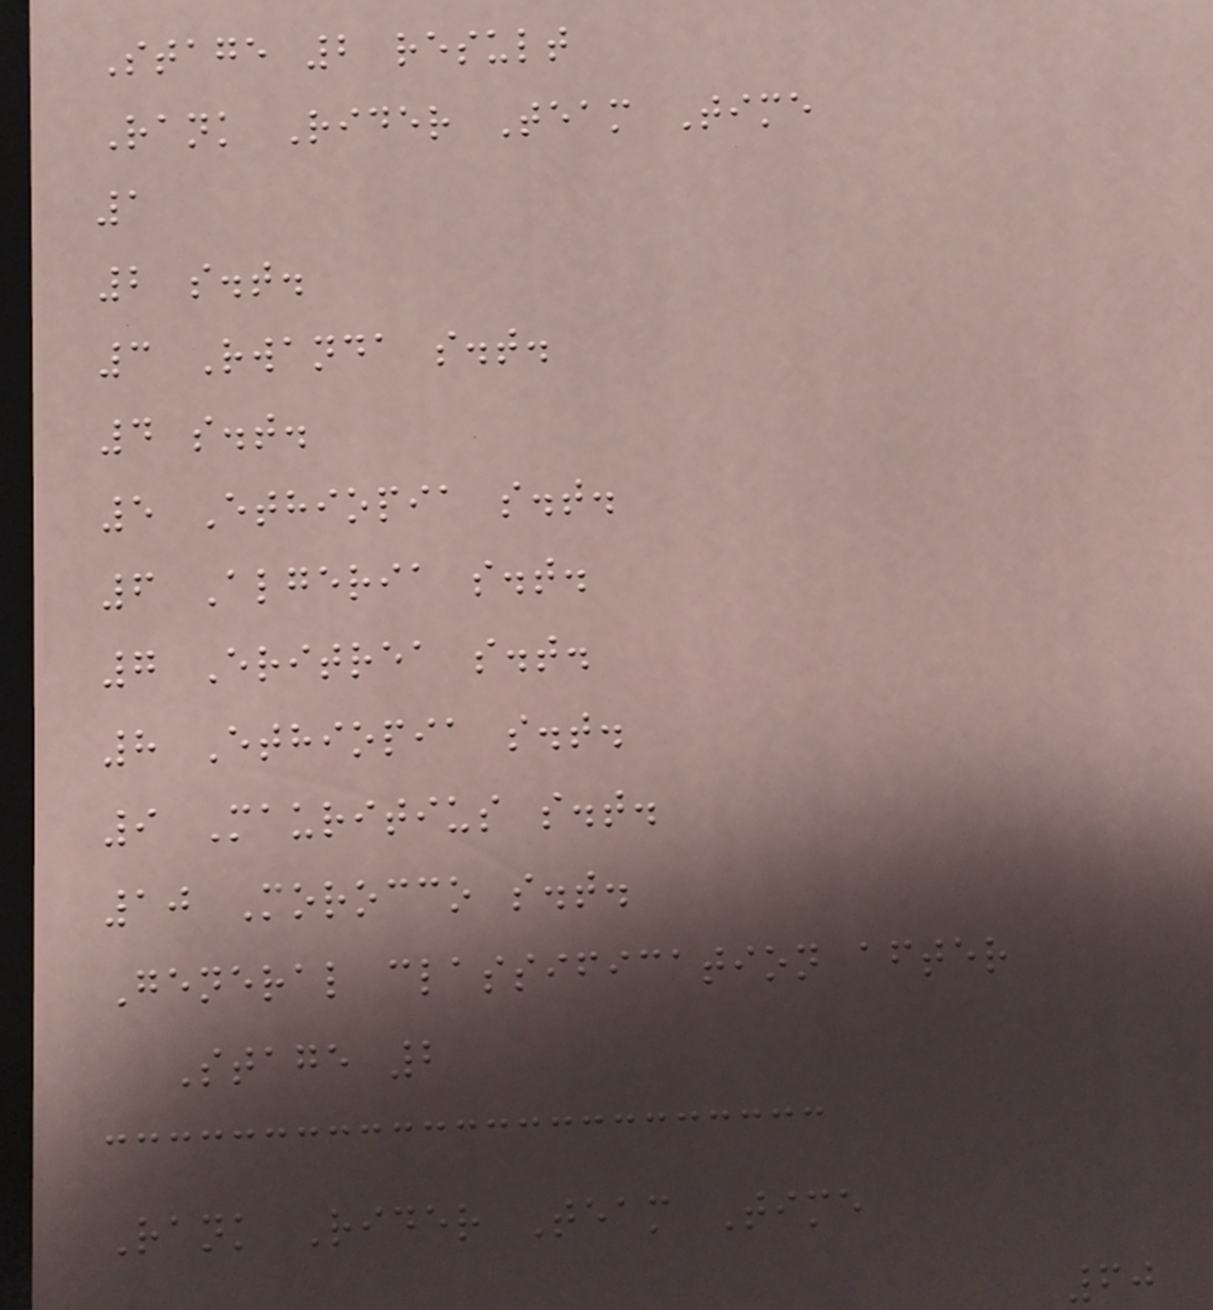Stage 2 result
Rank Rider Team Time
1
2 s.t.
3 Rwanda s.t.
4 s.t.
5 Ethiopia s.t.
6 Algeria s.t.
7 Eritrea s.t.
8 Ethiopia s.t.
9 Mauritius s.t.
10 Morocco s.t.
General classification after
Stage 2
Rank Rider Team Time
60
